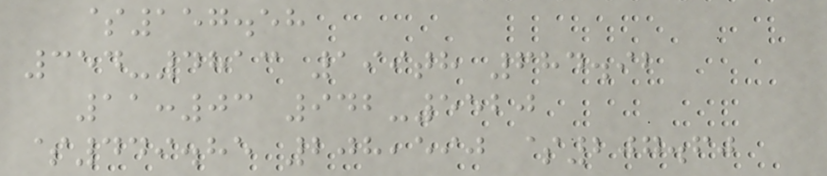$157.58
354-4813 199th 684.92
11:03 942-5520
$449.85 208,590 $207.60
